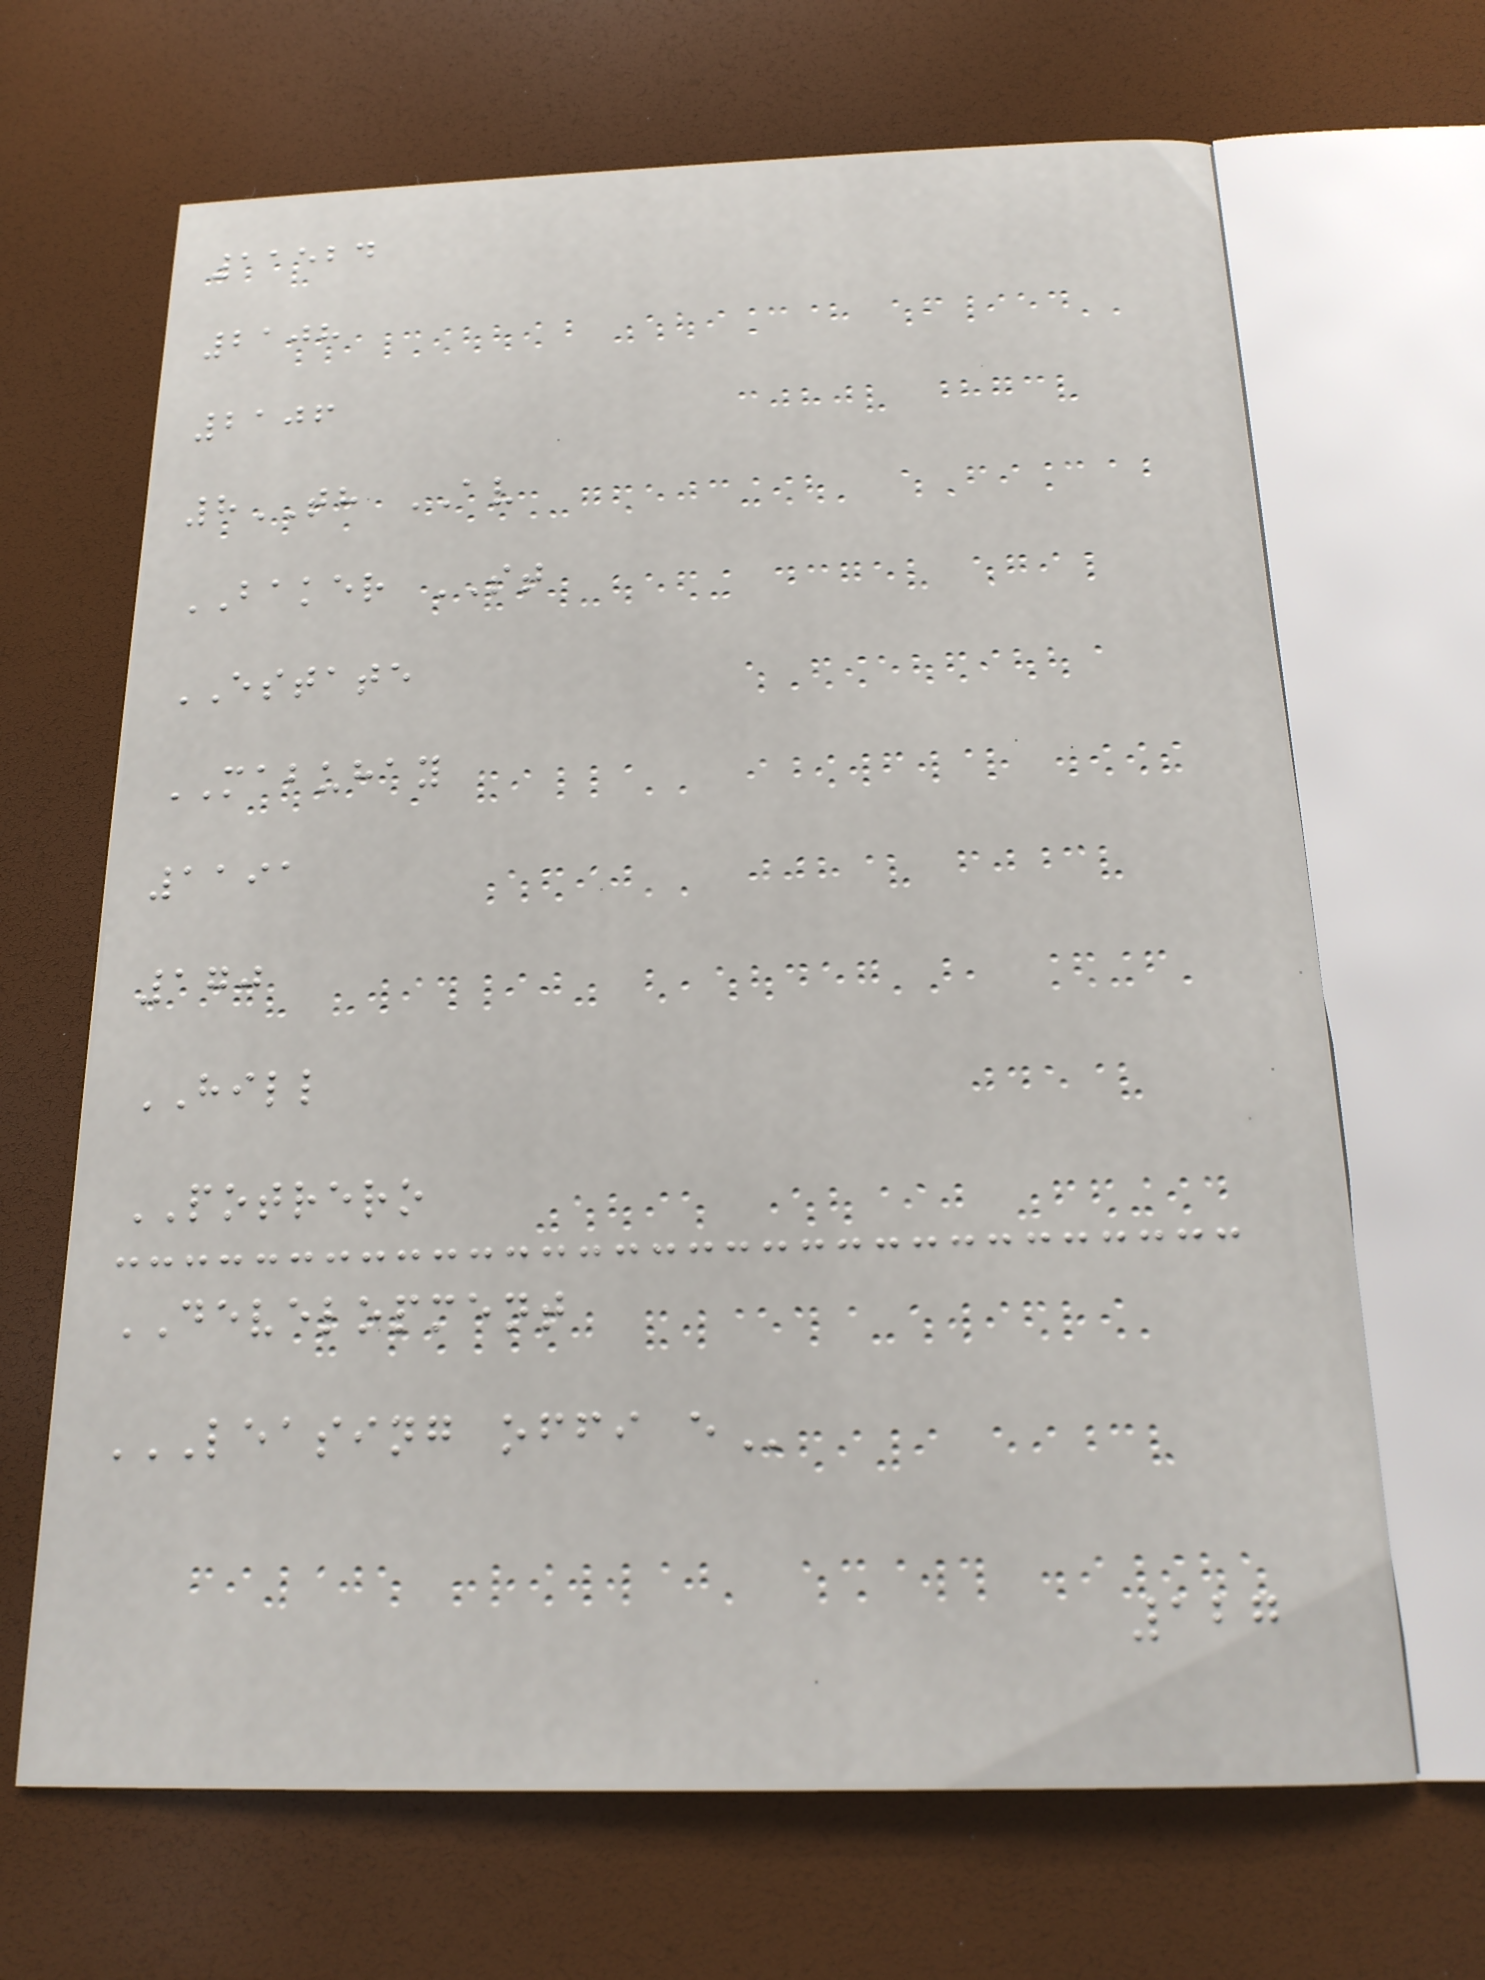11524
2108
2106
8TH AV
BAKER ST
ESTATE
MABUHAY
1191
170
HILL
POTRERO
DEVELOPMENT
LEASING OFFI E
127
